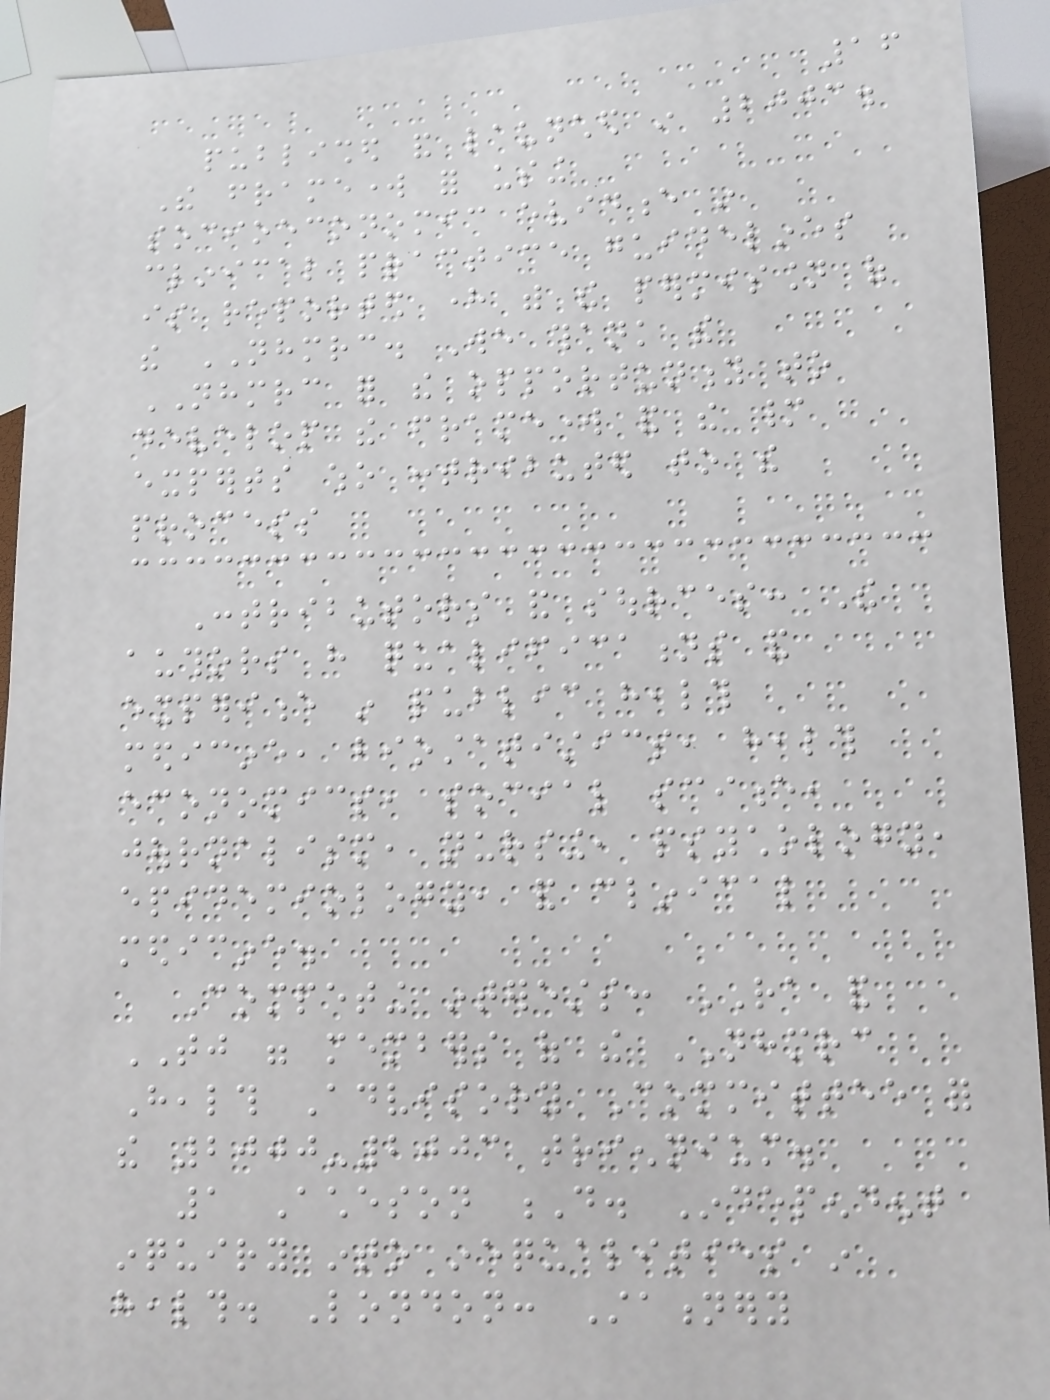16
published and launched in 2003.
The framework for using
socioeconomic evidence in
clinical practice guidelines
is reported here with the permission of
the NHMRC. We thank the
NHMRC for the opportunity to
develop the framework and the many
experts who contributed to the
process
Contributors and sources: The
authors have qualifications and
experience in public health
medicine, biostatistics, health
economics, social science,
journalism, nursing, psychology,
epidemiology, and clinical
medicine.
Competing interests: RA and
TJ were members of the NHMRC
Health Advisory Committee for
the 2000-2003 triennium.
1 Acheson D. Independent
inquiry into inequalities in
health. London: Stationery
